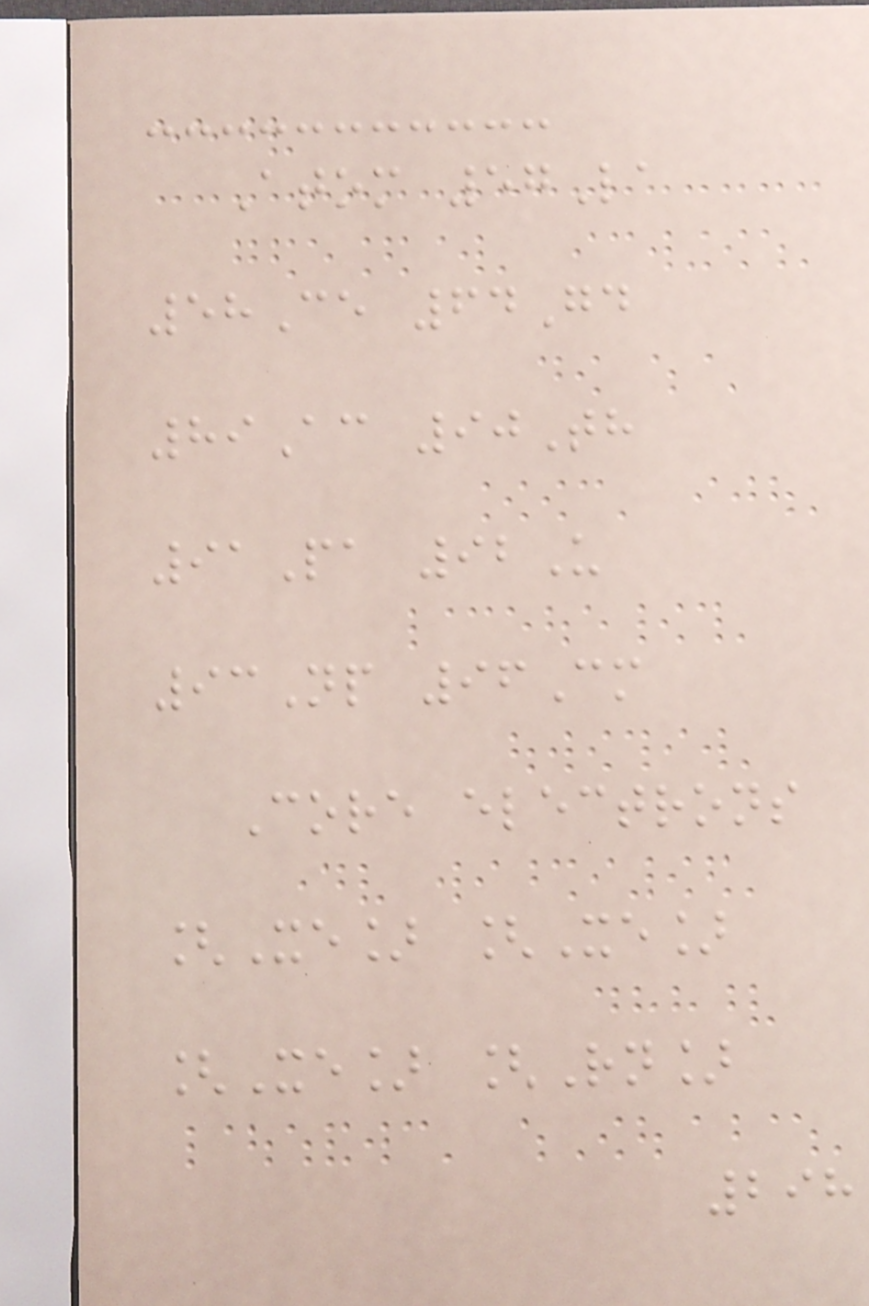Atom 57La
58Ce 64Gd
89Ac 90Th
91Pa 92U
93Np 96Cm
Core electrons
[Xe] [Xe]
[Xe] [Rn]
298
